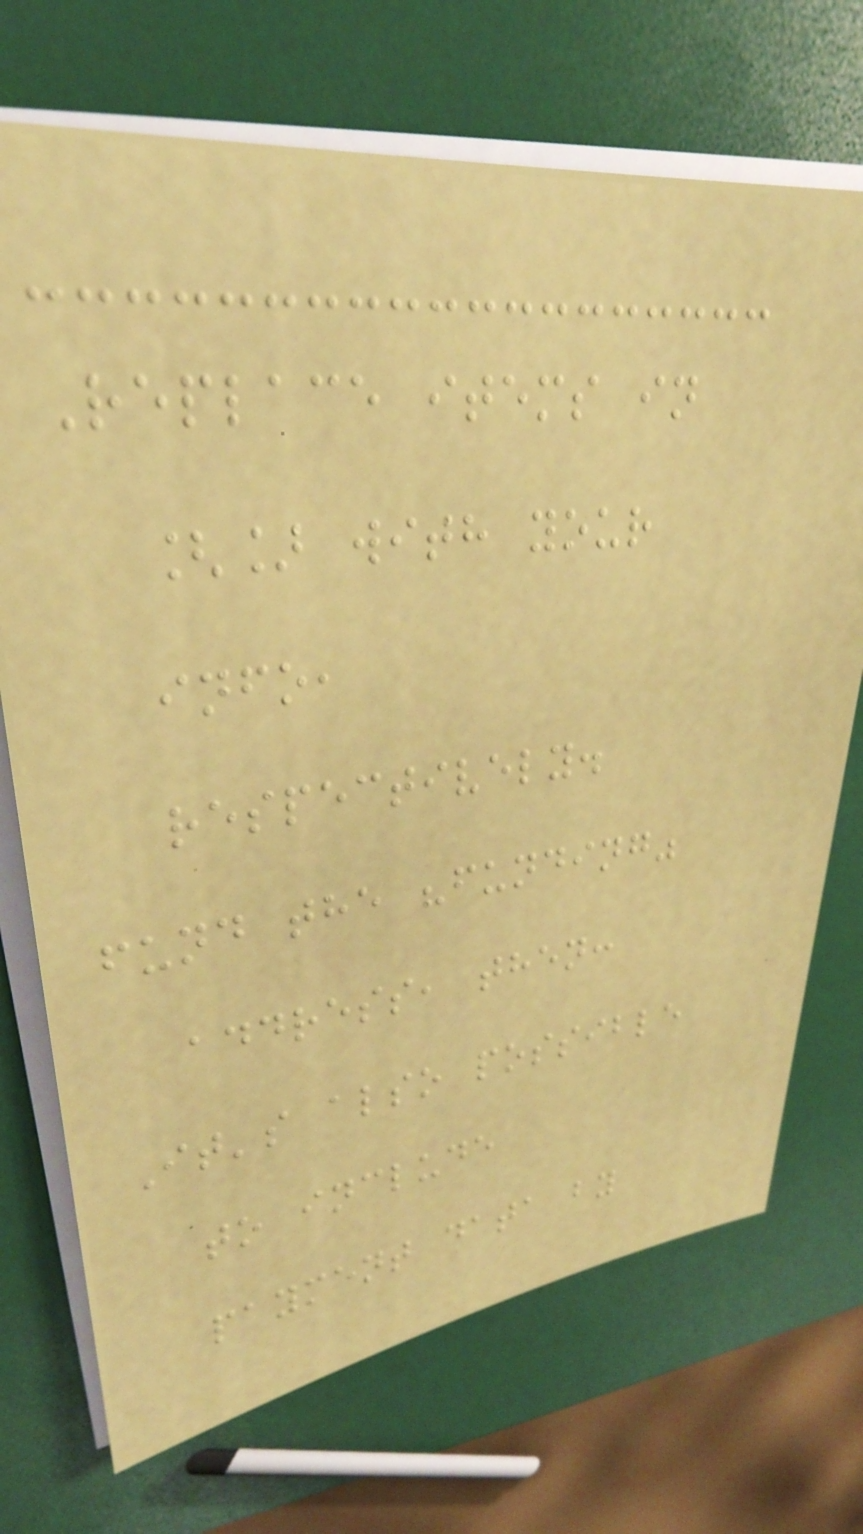Replace items in
[] with your
info,
respectively.
fund the "funding"
address, then:
It's also possible
to include
payment data by
